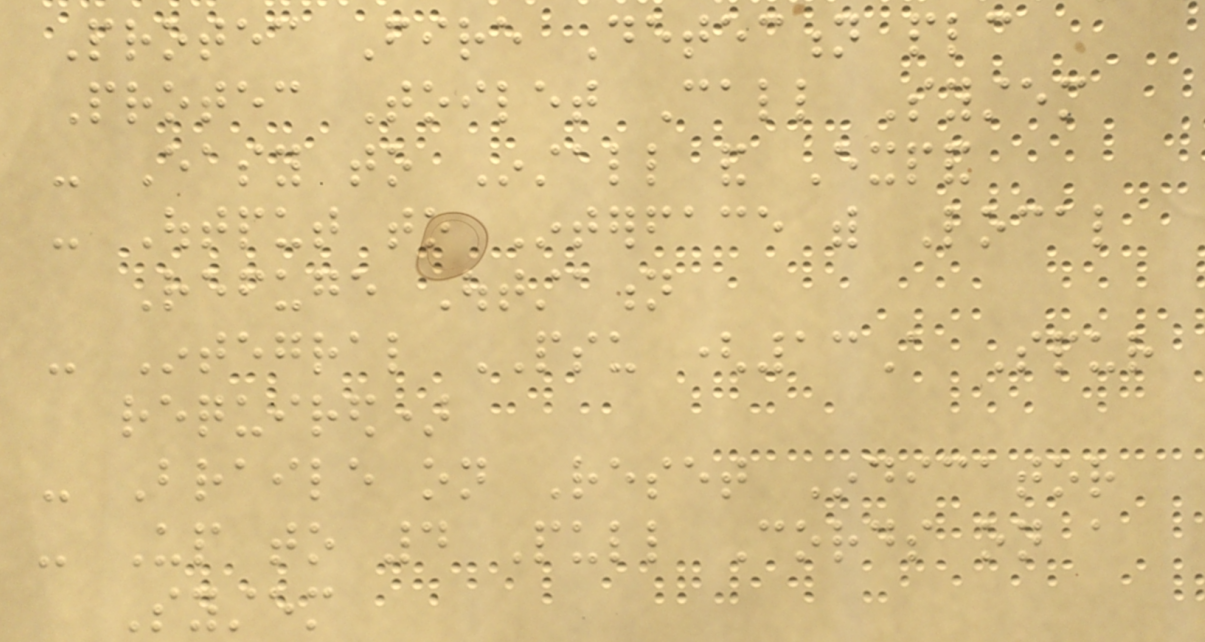Protec Fire Detection plc
Protec Toilet Call System
- Easy to Install and Expand
- Output to Interface with Local
Refuge Outstation
- Integral PSU (13A Spur
required)
- Braile on Reset Indicator
- Up to 4 Pull Cords on a
System
